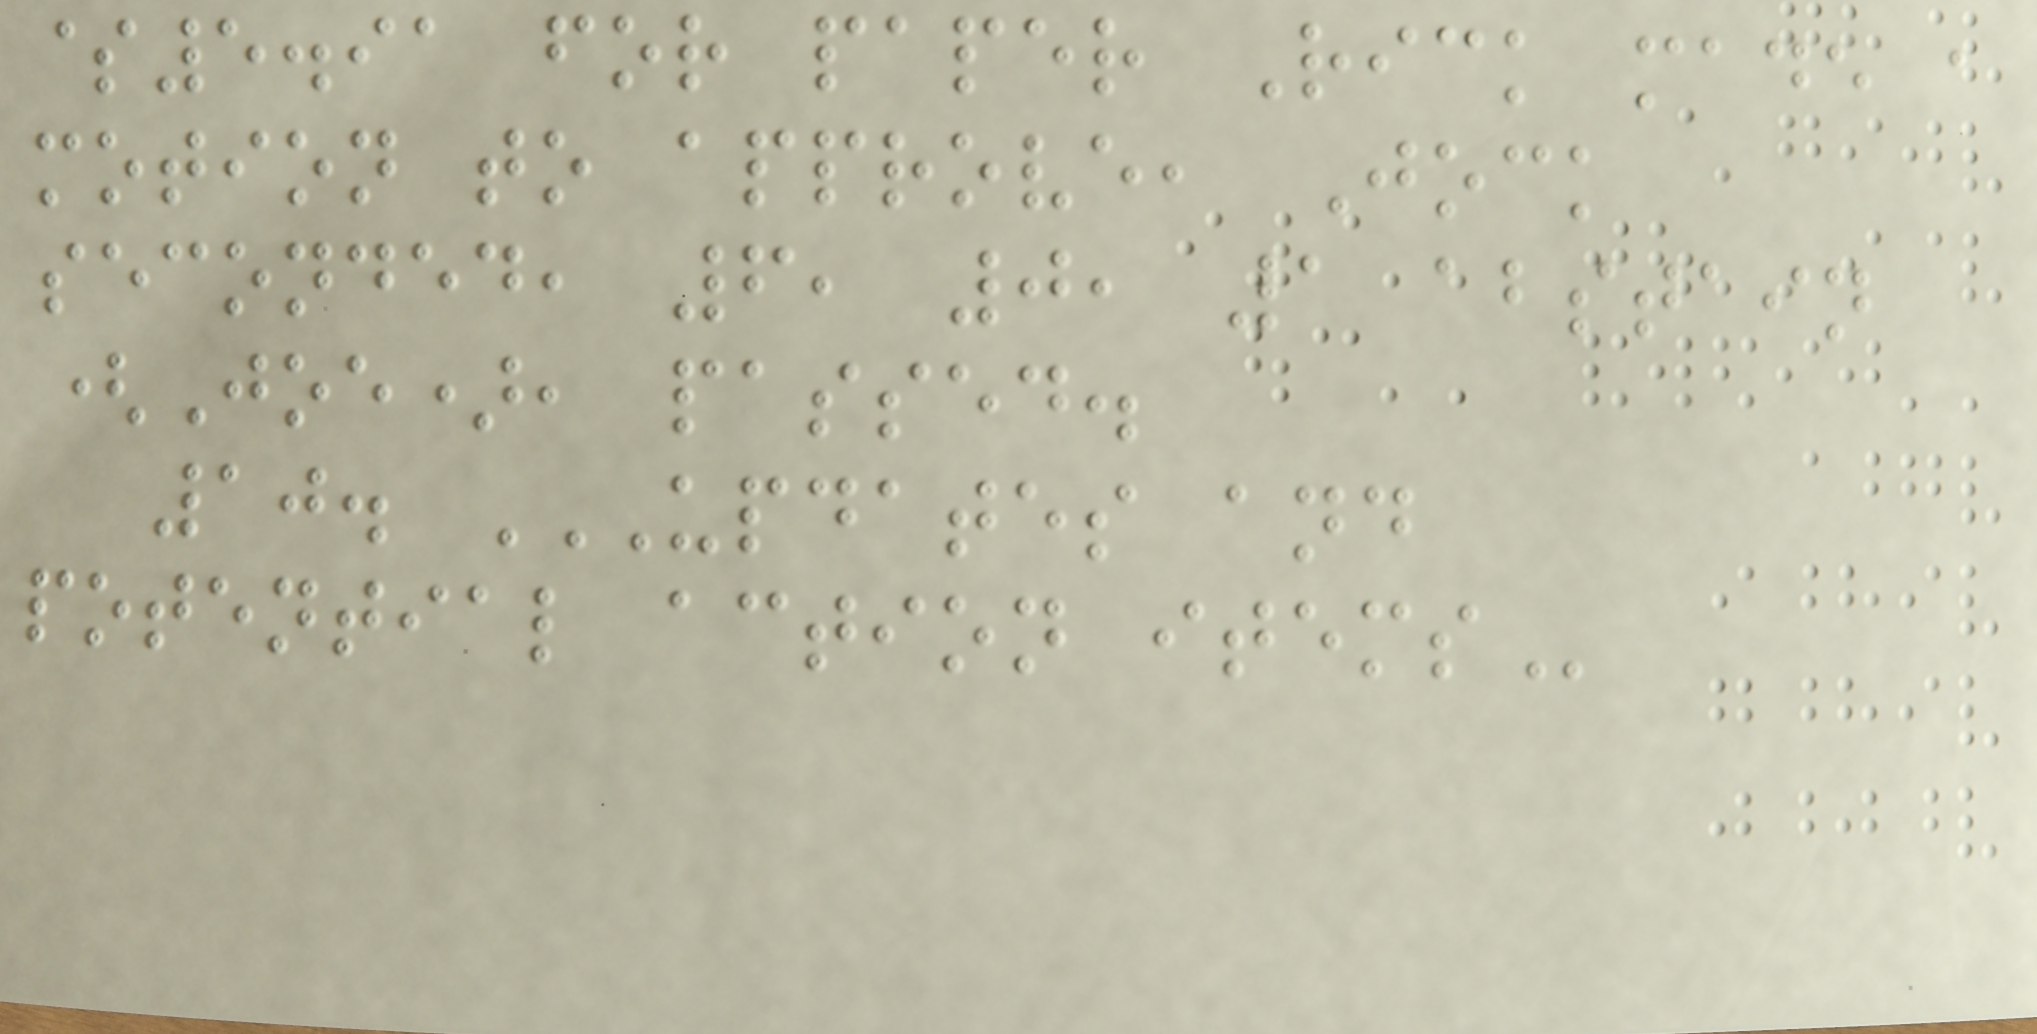$5.91 for paper Rick made a
motion to approve, Jock
seconded, 6, 0, 1 abstain
(Joe), passed.
10. UPDATES AND
POTENTIAL ACTION ITEMS
